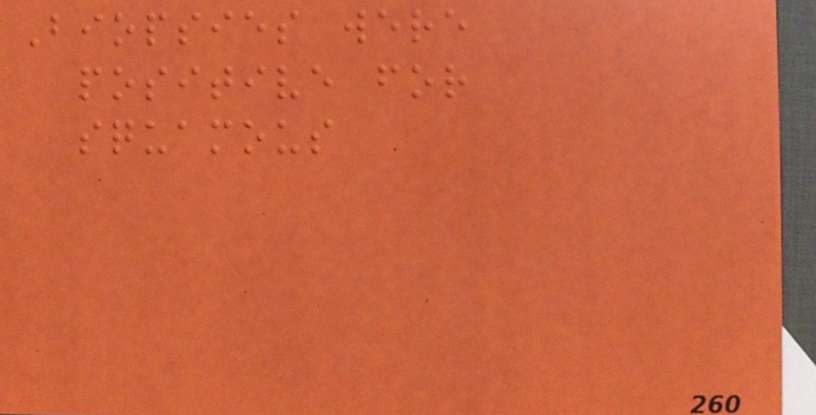Biopsies were
positive for
squamous
